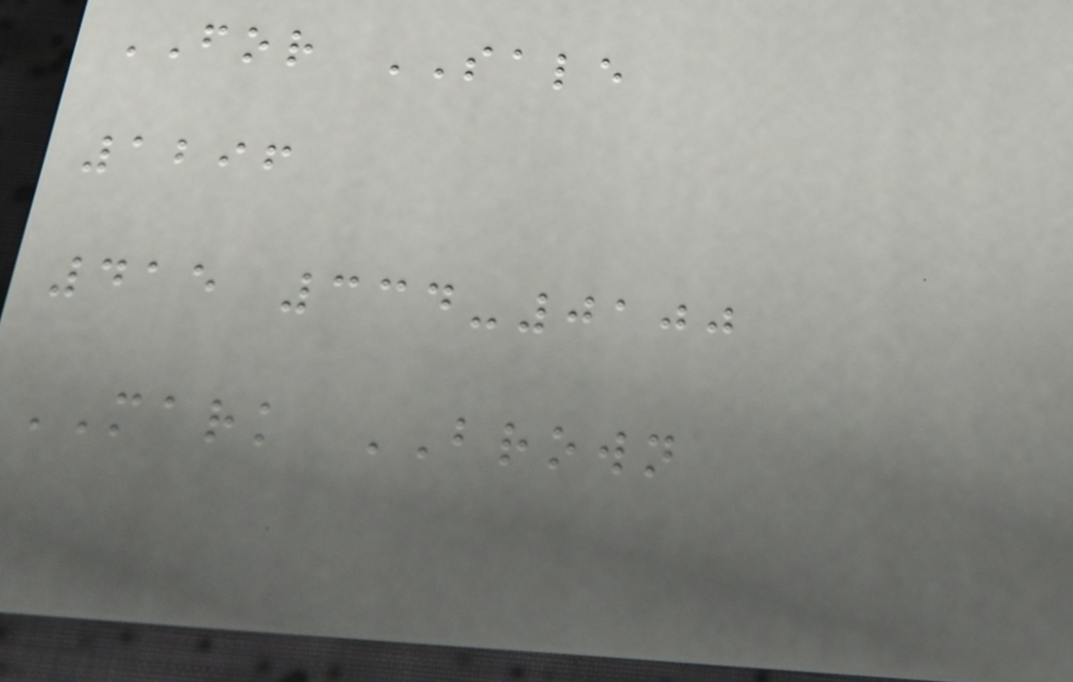FOR SALE
1296
415 334-0100
MARK BROWN
